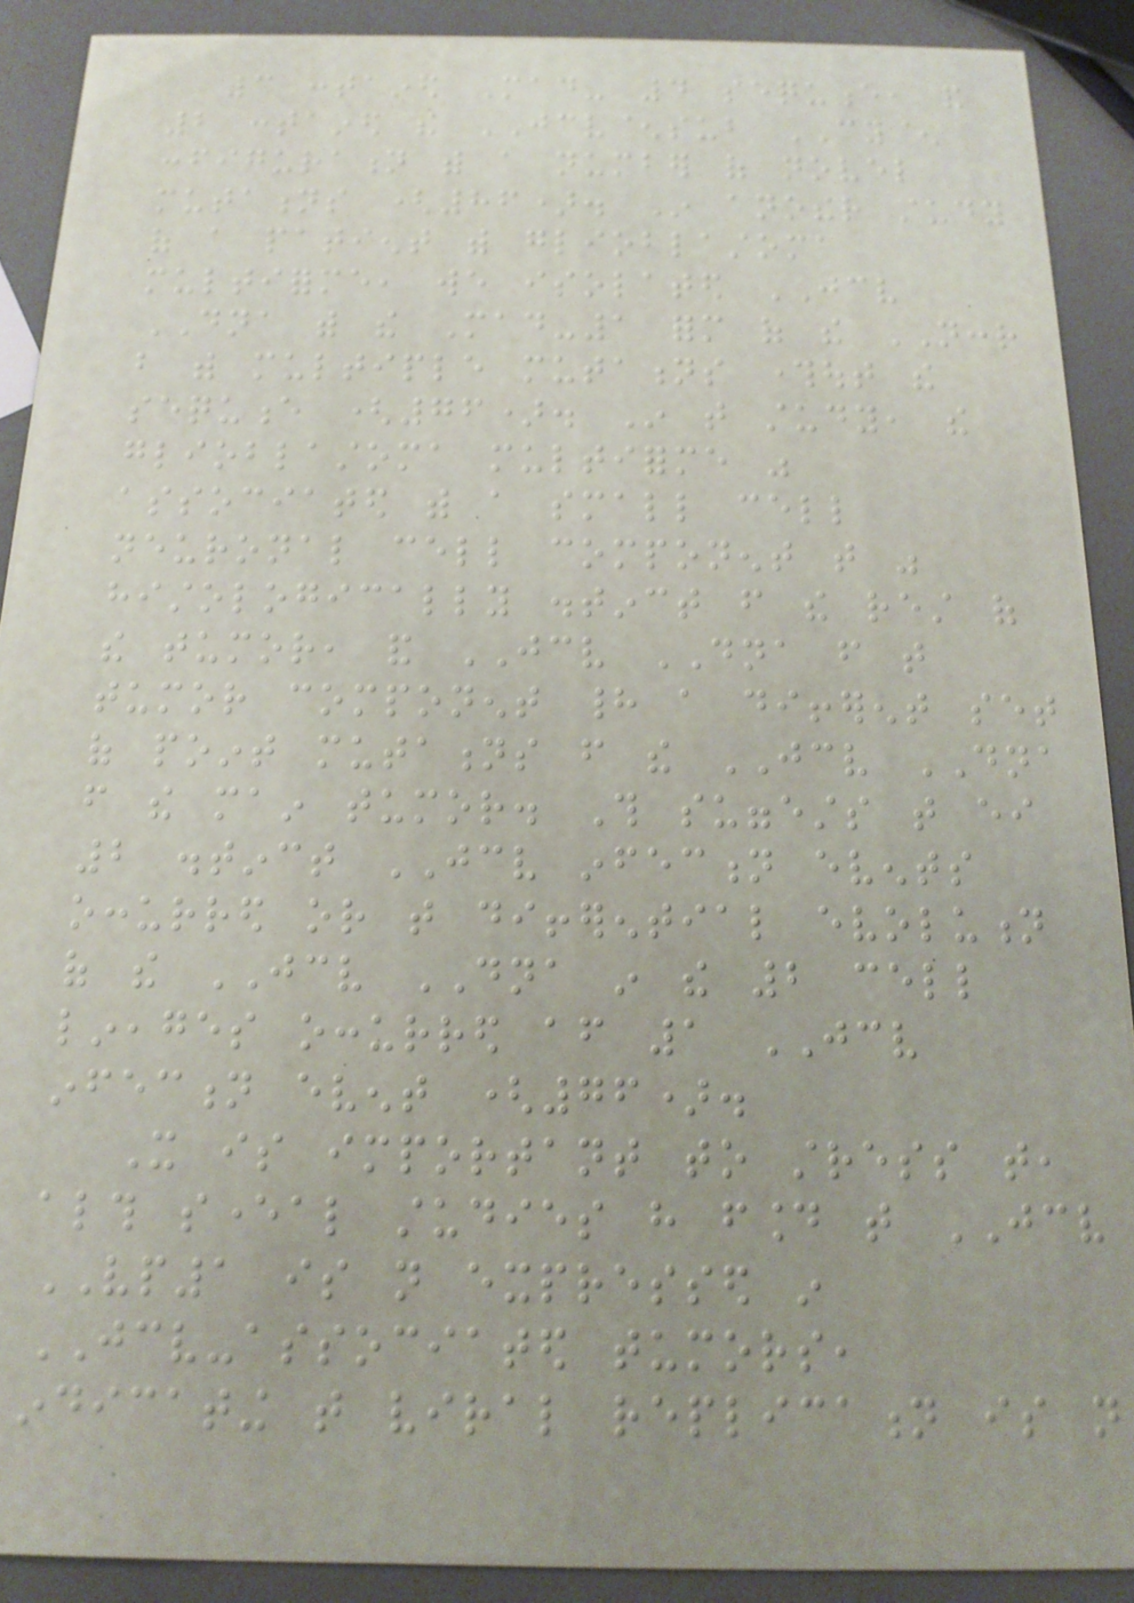3 contained Mad- 4 sequence, and
2 contained the JCV^sub CY^
configuration with a number of novel
mutations (86). In another study
of a patient with glioblastoma
multiforme, we isolated JCV
DNA with the Mad-1 form of the NCCR
but with multiple mutations throughout the
sequence (76). In that study, the
glioblastoma multiforme was
associated with a small cell
neuronal cell component that was
histologically distinct from the rest of
the tumor, and JCV DNA from that
tumor component had a different set
of point mutations from the JCV DNA
from the main tumor. This suggests that either
2 distinct JCV infection events
occurred or that differential evolution
of the JCV DNA in the 2 cell
lineages occurred after 1 JCV
infection event (76).
It is important to stress that,
although several studies have found that JCV
VP1 is not expressed in
JCV-associated tumors,
indicating that viral replication is not
